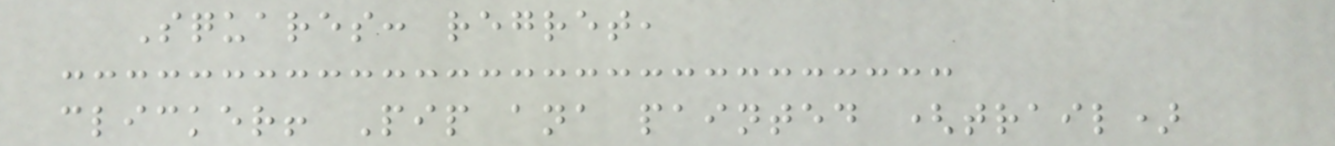Squares: regret,
clicker! Pip ana painted (trail)
